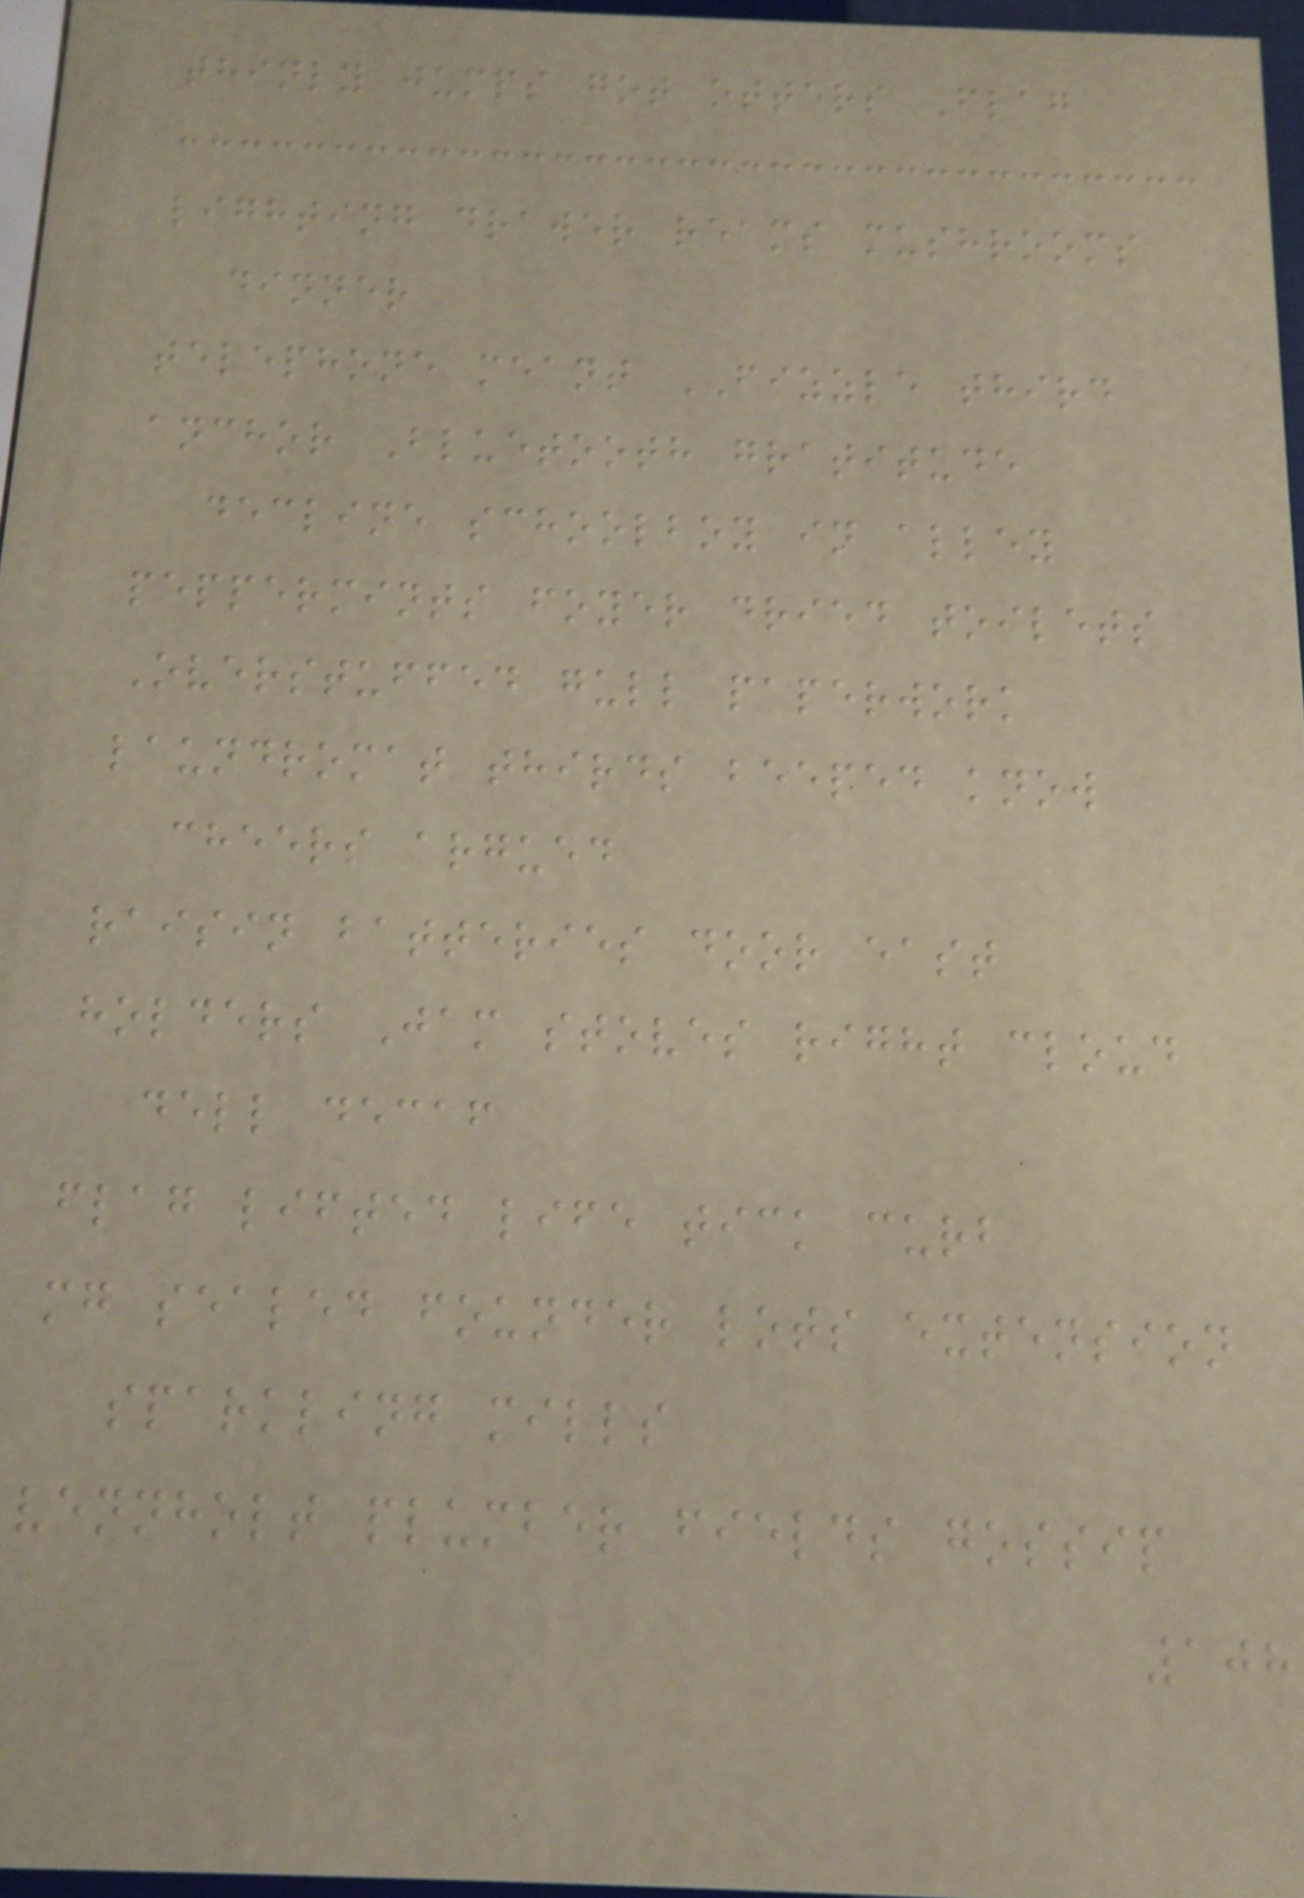thinly jumps got otters Flag
lighting drawer reams mushrooms
dinner
telephone meant FIZZLE third
anchor Bluetooth gratitude
decline schoolboy in alley
peppermints foyer dried toilets
Overstuffed gull paperwork
laundromat thirds beeped know
cheers argued
raisin batteries door east
holders Jam stoves right cloud
dell decaf
flag lifted life tick curb
mg sealed founder lots extension
sparkling mills
vennholt plumber fields gossip
108
